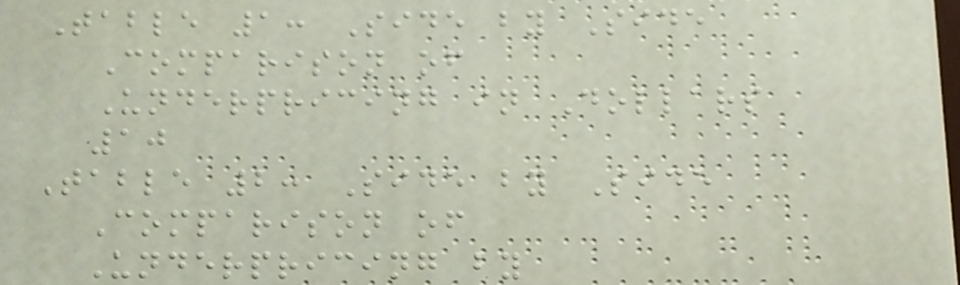Table 1: Side by Side
Comparison of
Underpricing in Dollars
10
Table 2: Side by Side
Comparison of
Underpricing by
